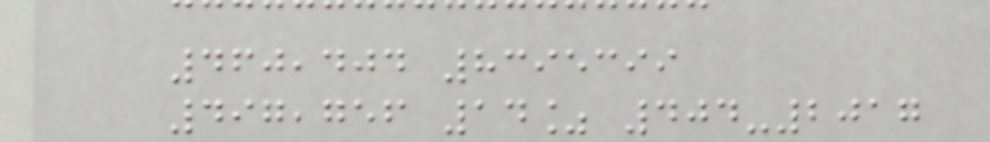460,404 8395399
497,756 14% 404-2017
